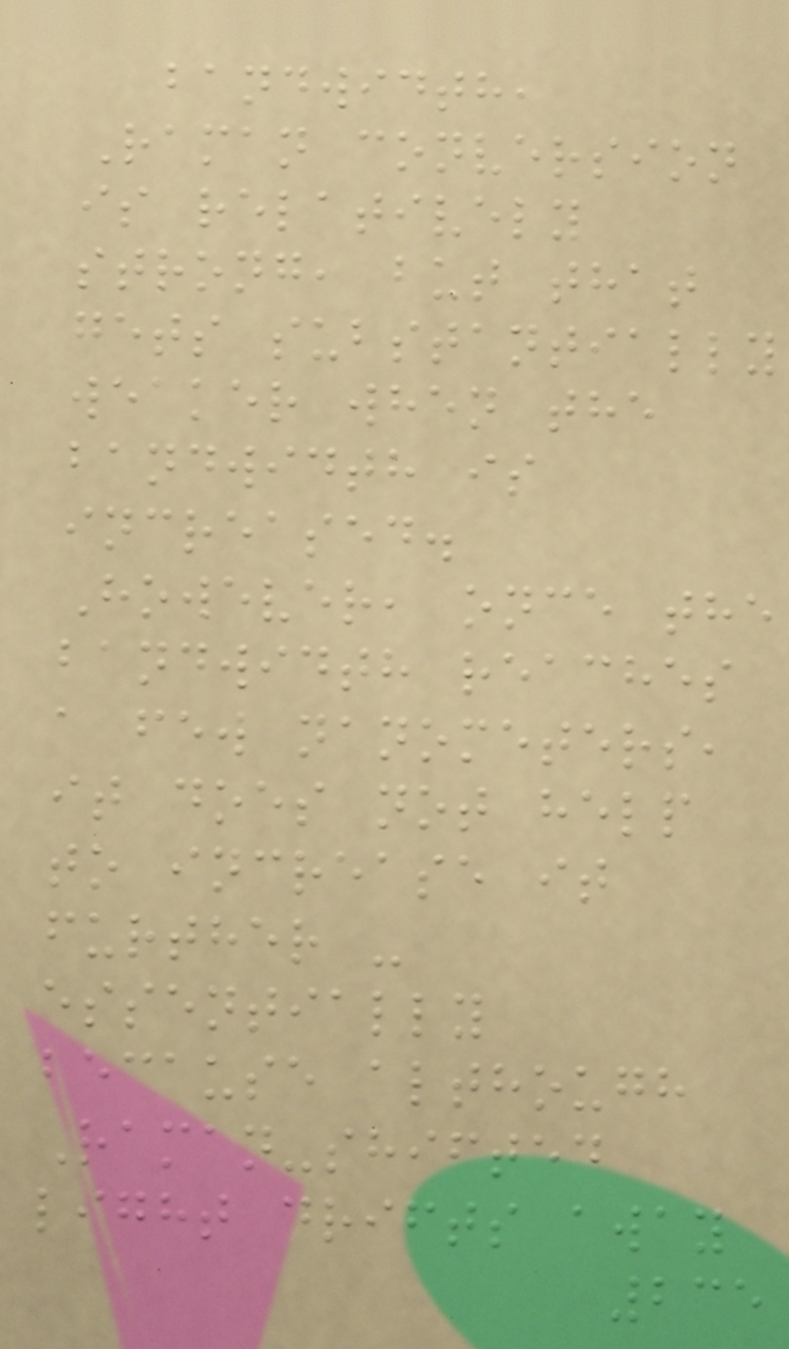bandwidth,
Raman conversion
is relatively
strong, but that
gets substantially
weaker when the
bandwidth is
increased.
However, once the
bandwidth reaches
a few nanometers,
it does not help
to increase it
further -
essentially
because although
Raman-shifted
light drifts away
235
